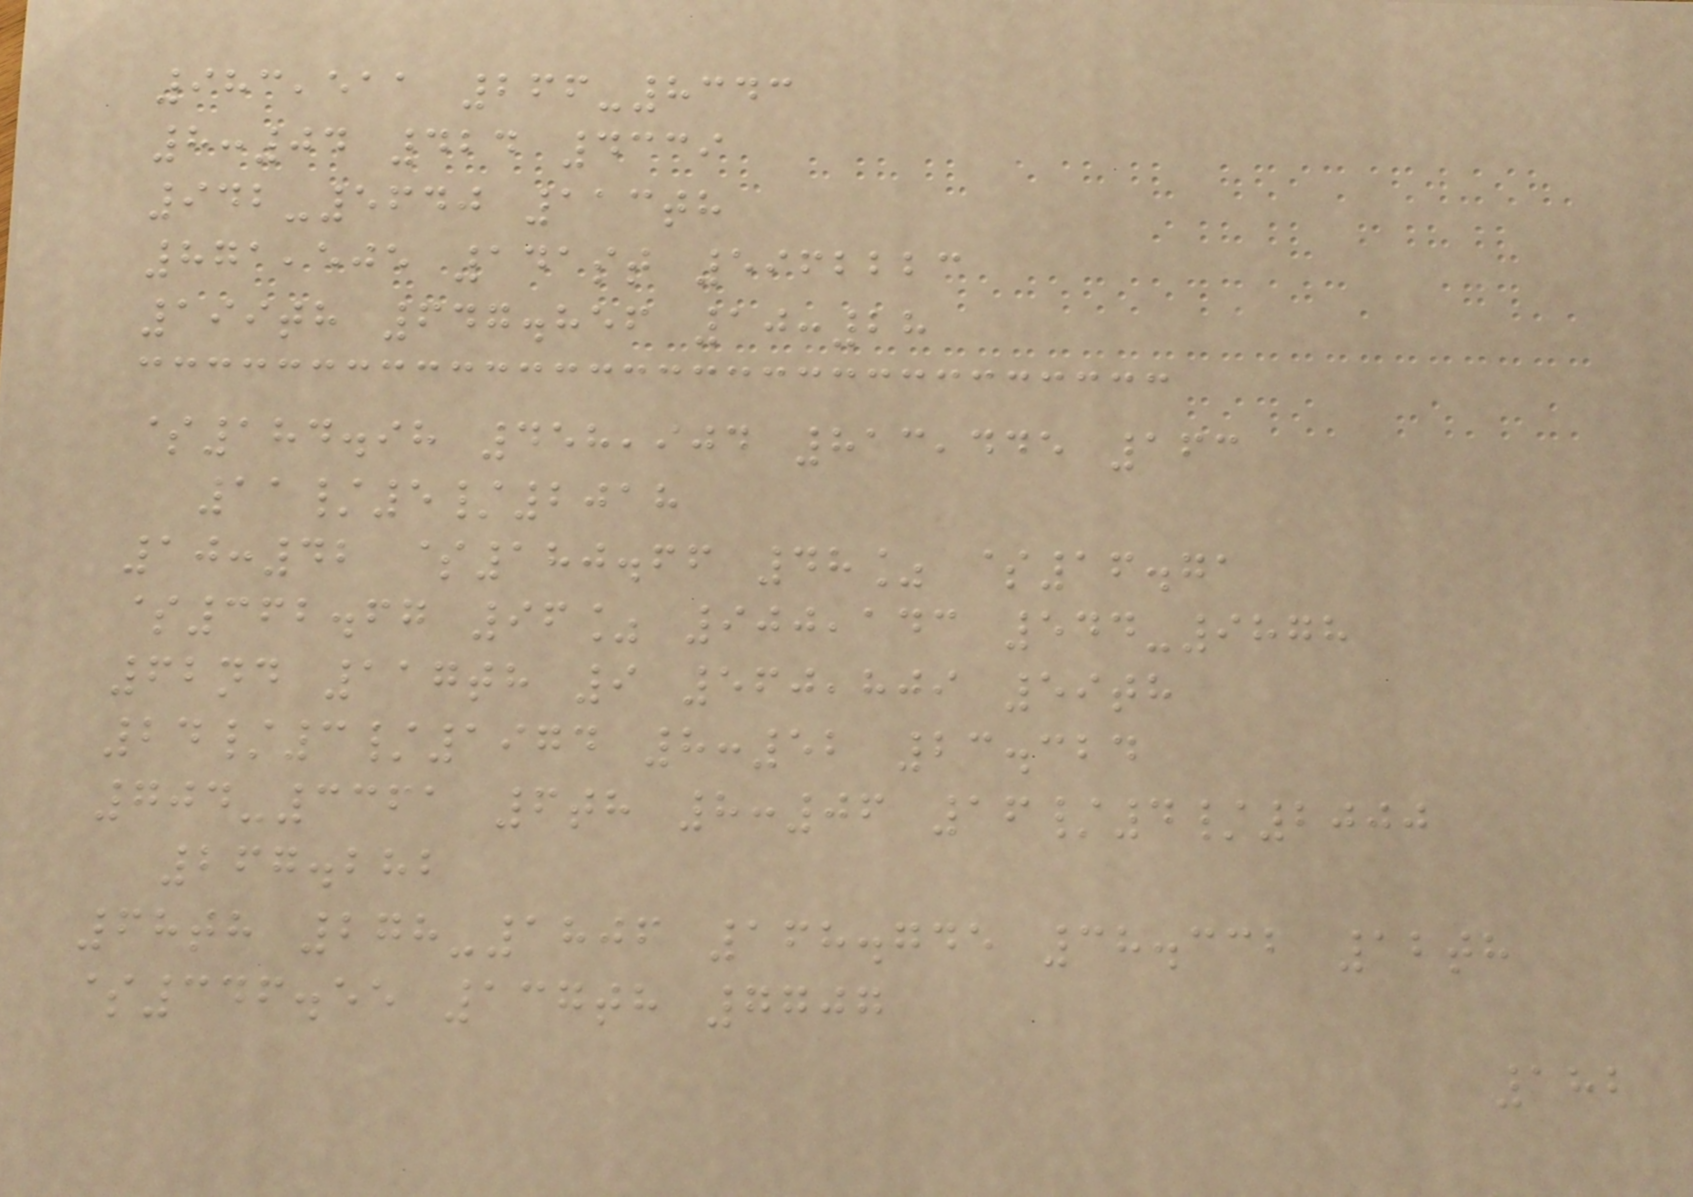983,511 266-8343
8:04 424 4339
942-5640 113th
871,505 141st 5962223
199th 647.856 10:28
$184.98 458,904 813,445 163
11/5/2018
10:42 $180.66 48% $16.71
$362.67 96% 900,143 544-9878
62nd 117th 9 560,809 59th
24/3/1974 8:52 23.324
704-3361 6th 8:06 16/4/2000
267.282
68th 278-1806 168.745 38.332 12th
$346.55 137th 7707
182
